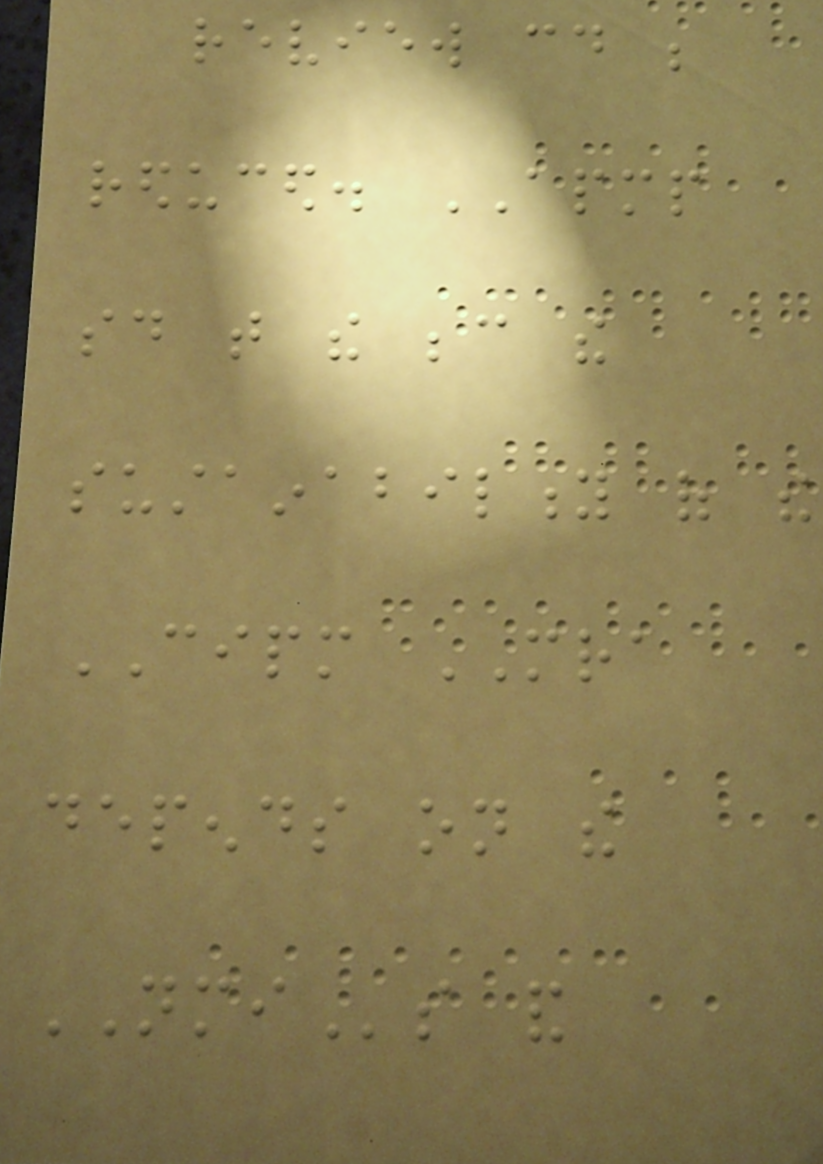review could be
reduced. APMP
said that the because the
sustainability of the
CIPM MRA
depends on the
NMIs and
